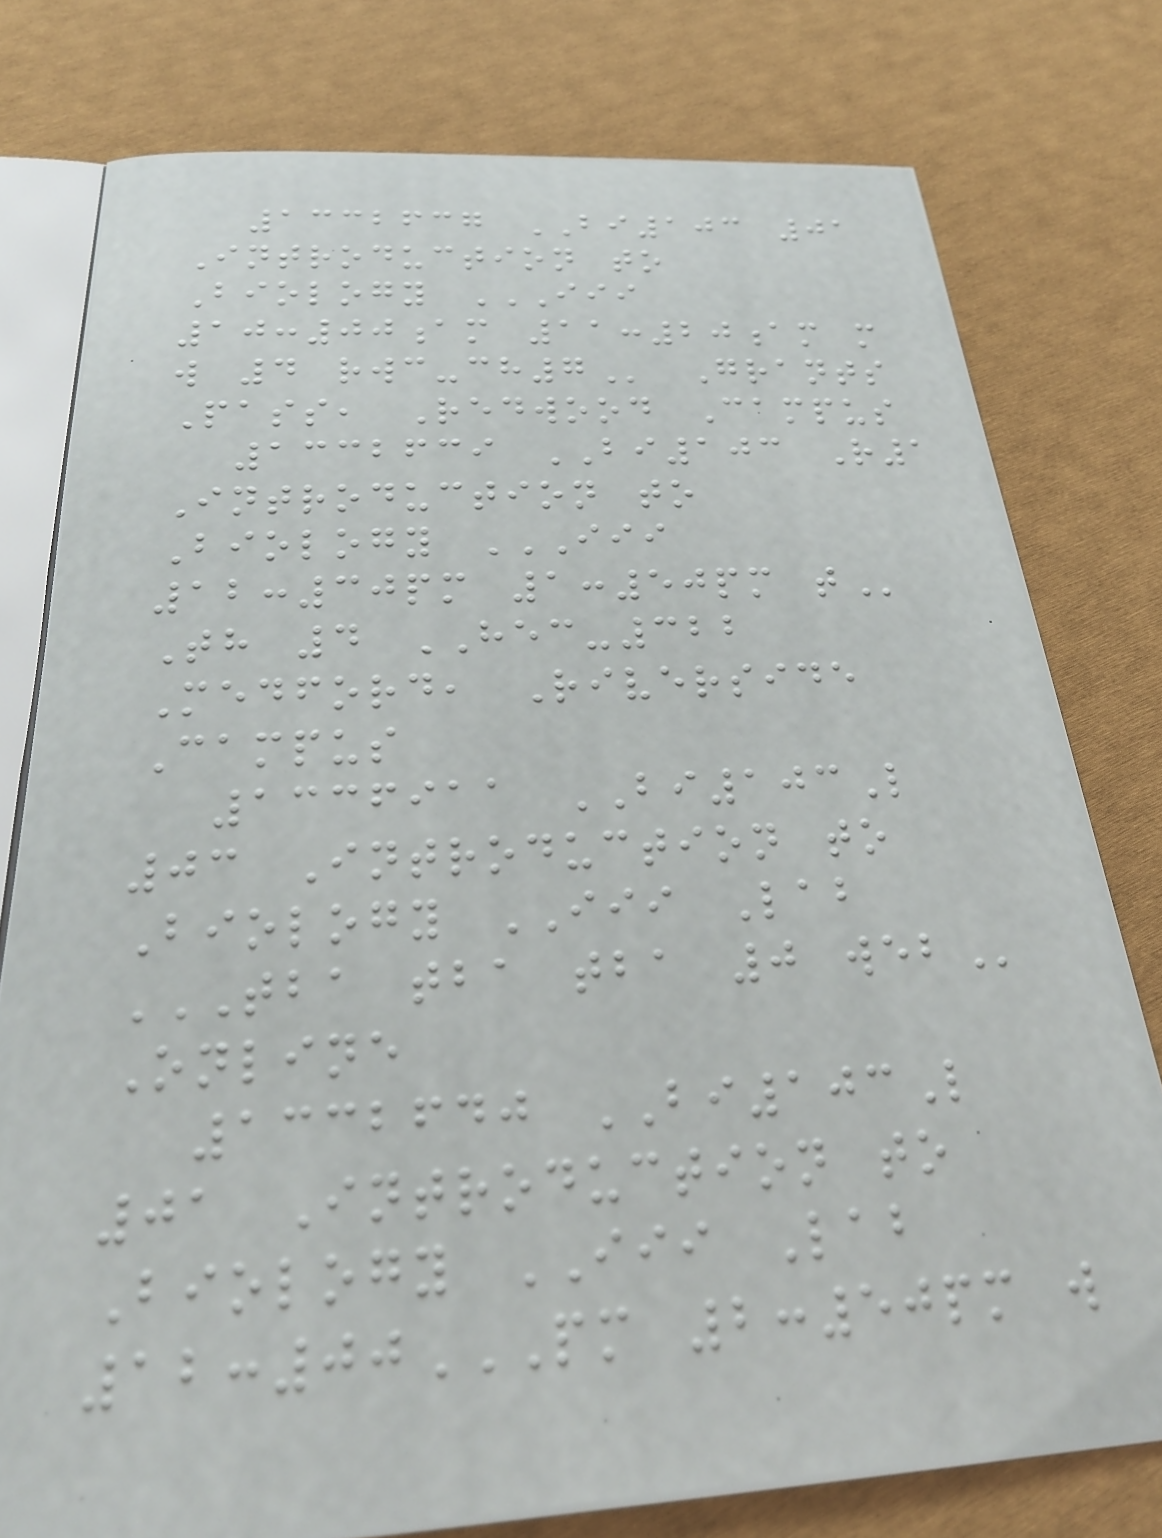1332637 BI103 01
Introduction to
Biology III
10:00AM 11:20AM M
W 4 RWC-CH7 Grants
Pass, Redwood Campus
1332639 BI103 R1
Introduction to
Biology III
12:30PM 1:50PM T
Th 4 HEC-322
Medford, Riverside
Campus
1336911 BI103L
03 Introduction to
Biology III Lab
TBA TBA TBA 0 WEB
Online
1332640 BI103L
01 Introduction to
Biology III Lab
12:00PM 2:50PM W
